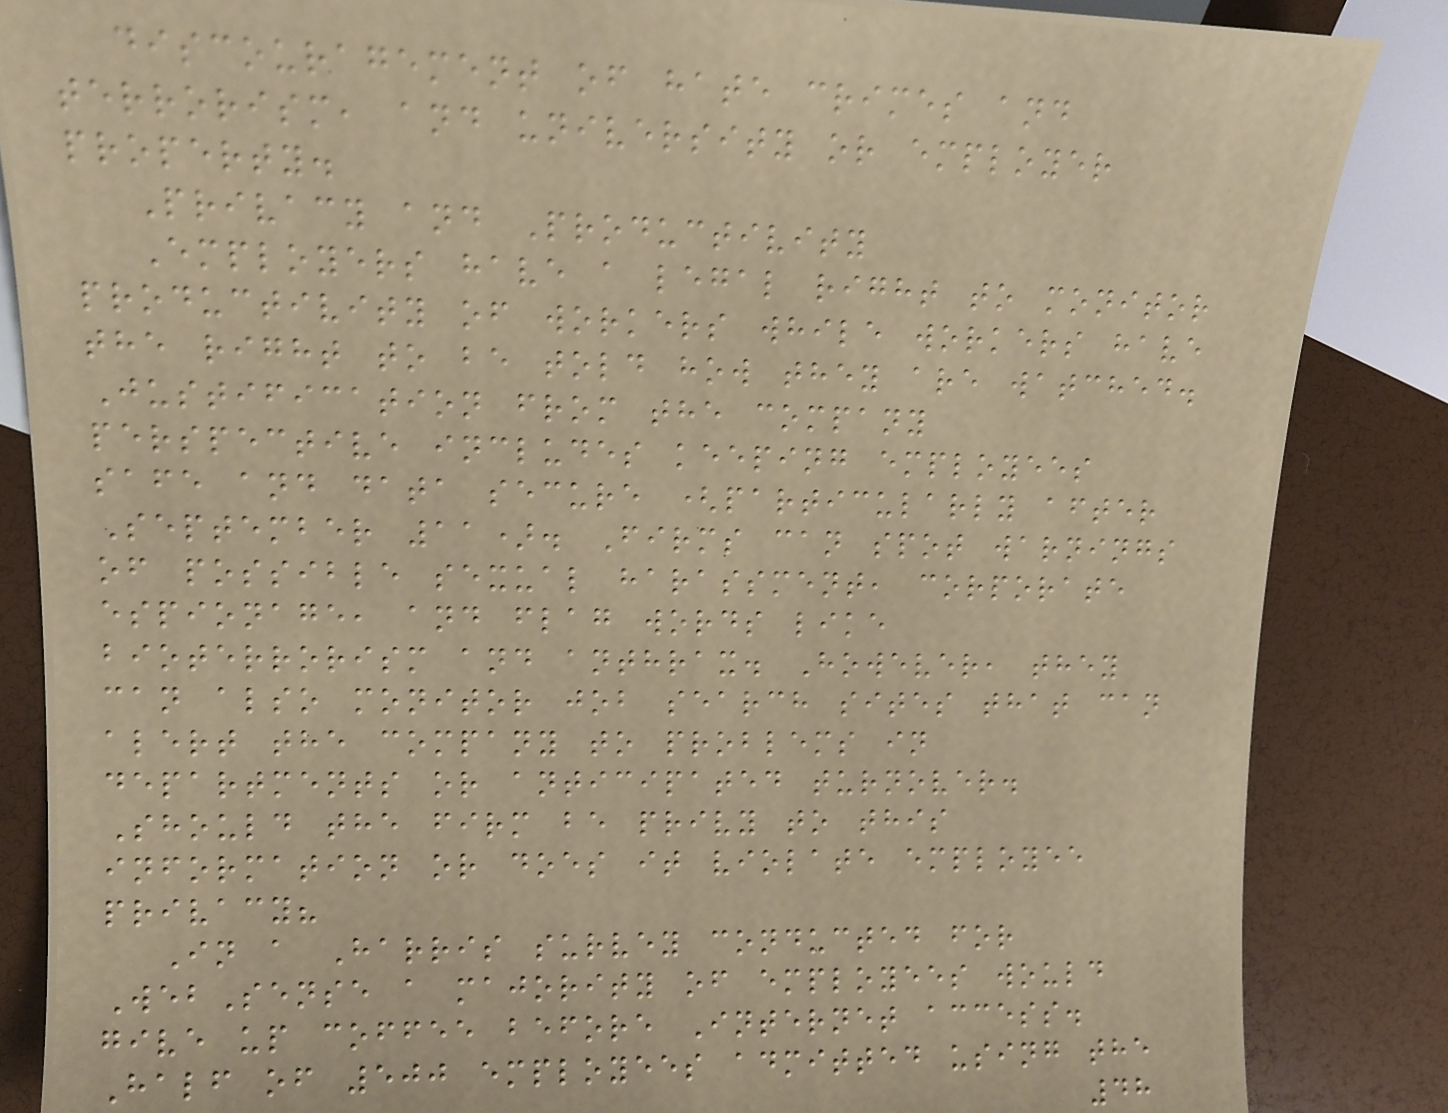discouragement of hate crimes and
terrorism, and university or employer
property.
Privacy and Productivity
Employers have a legal right to monitor
productivity of workers while workers have
the right to be told how they are watched.
Justification from the company
perspective includes keeping employees
safe and data secure (particularly after
September 11). Firms can spot warnings
of possible sexual harassment, corporate
espionage, and flag words like
bioterrorism and anthrax. However, they
can also monitor job search sites that can
alert the company to problems in
departments or anticipated turnover.
Should the firm be privy to this
information or does it violate employee
privacy?
In a Harris survey conducted for
WebSense a majority of employees would
give up coffee before Internet access.
Half of 500 employees admitted using the
48
